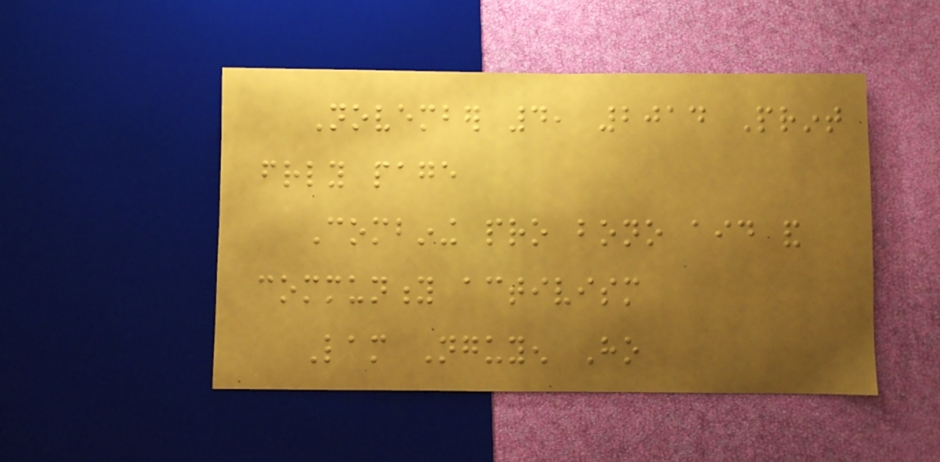November 4, 2014 Print
friendly page
Combining pro bono aid and
community activism
Lam Nguyen Ho
